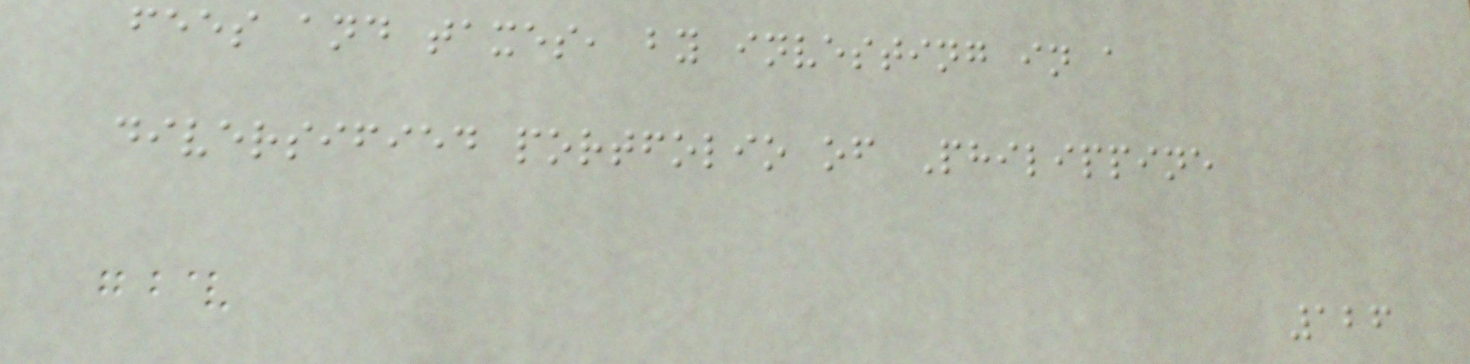fees and taxes, by investing in a
diversified portfolio of Philippine
126
